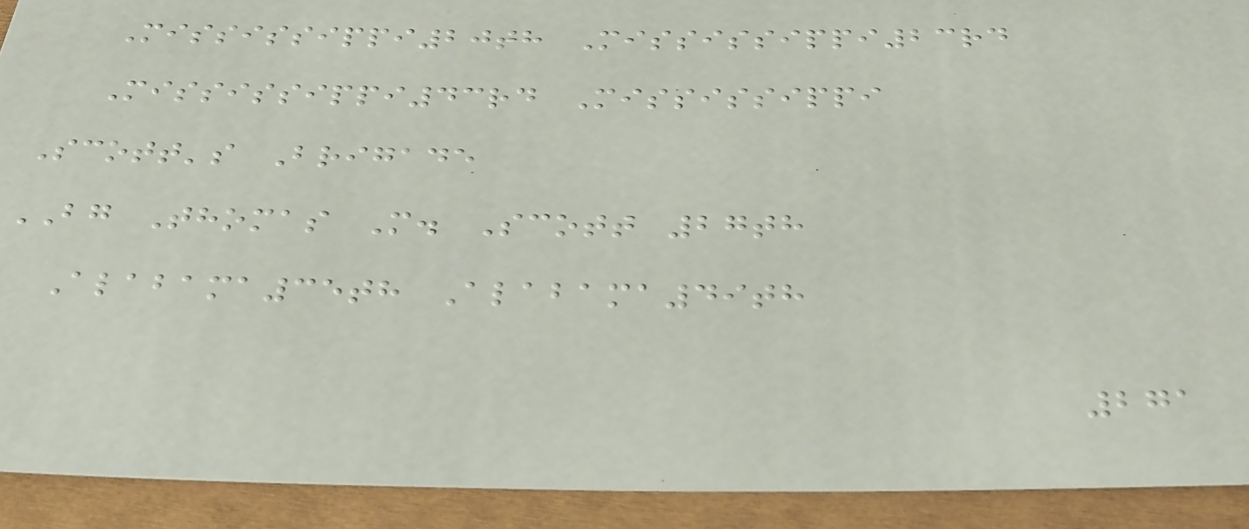Mississippi20th Mississippi23rd
Mississippi43rd Mississippi
Scott's Brigade
BG Thomas M. Scott 27th
Alabama35th Alabama49th
271
